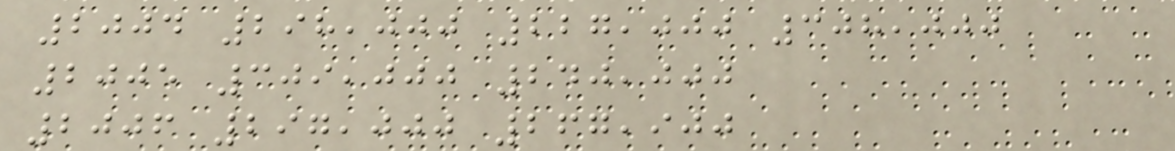2004 298,000 227,000 308,000
2005 309,000 240,000
2006 297,000 267,900
